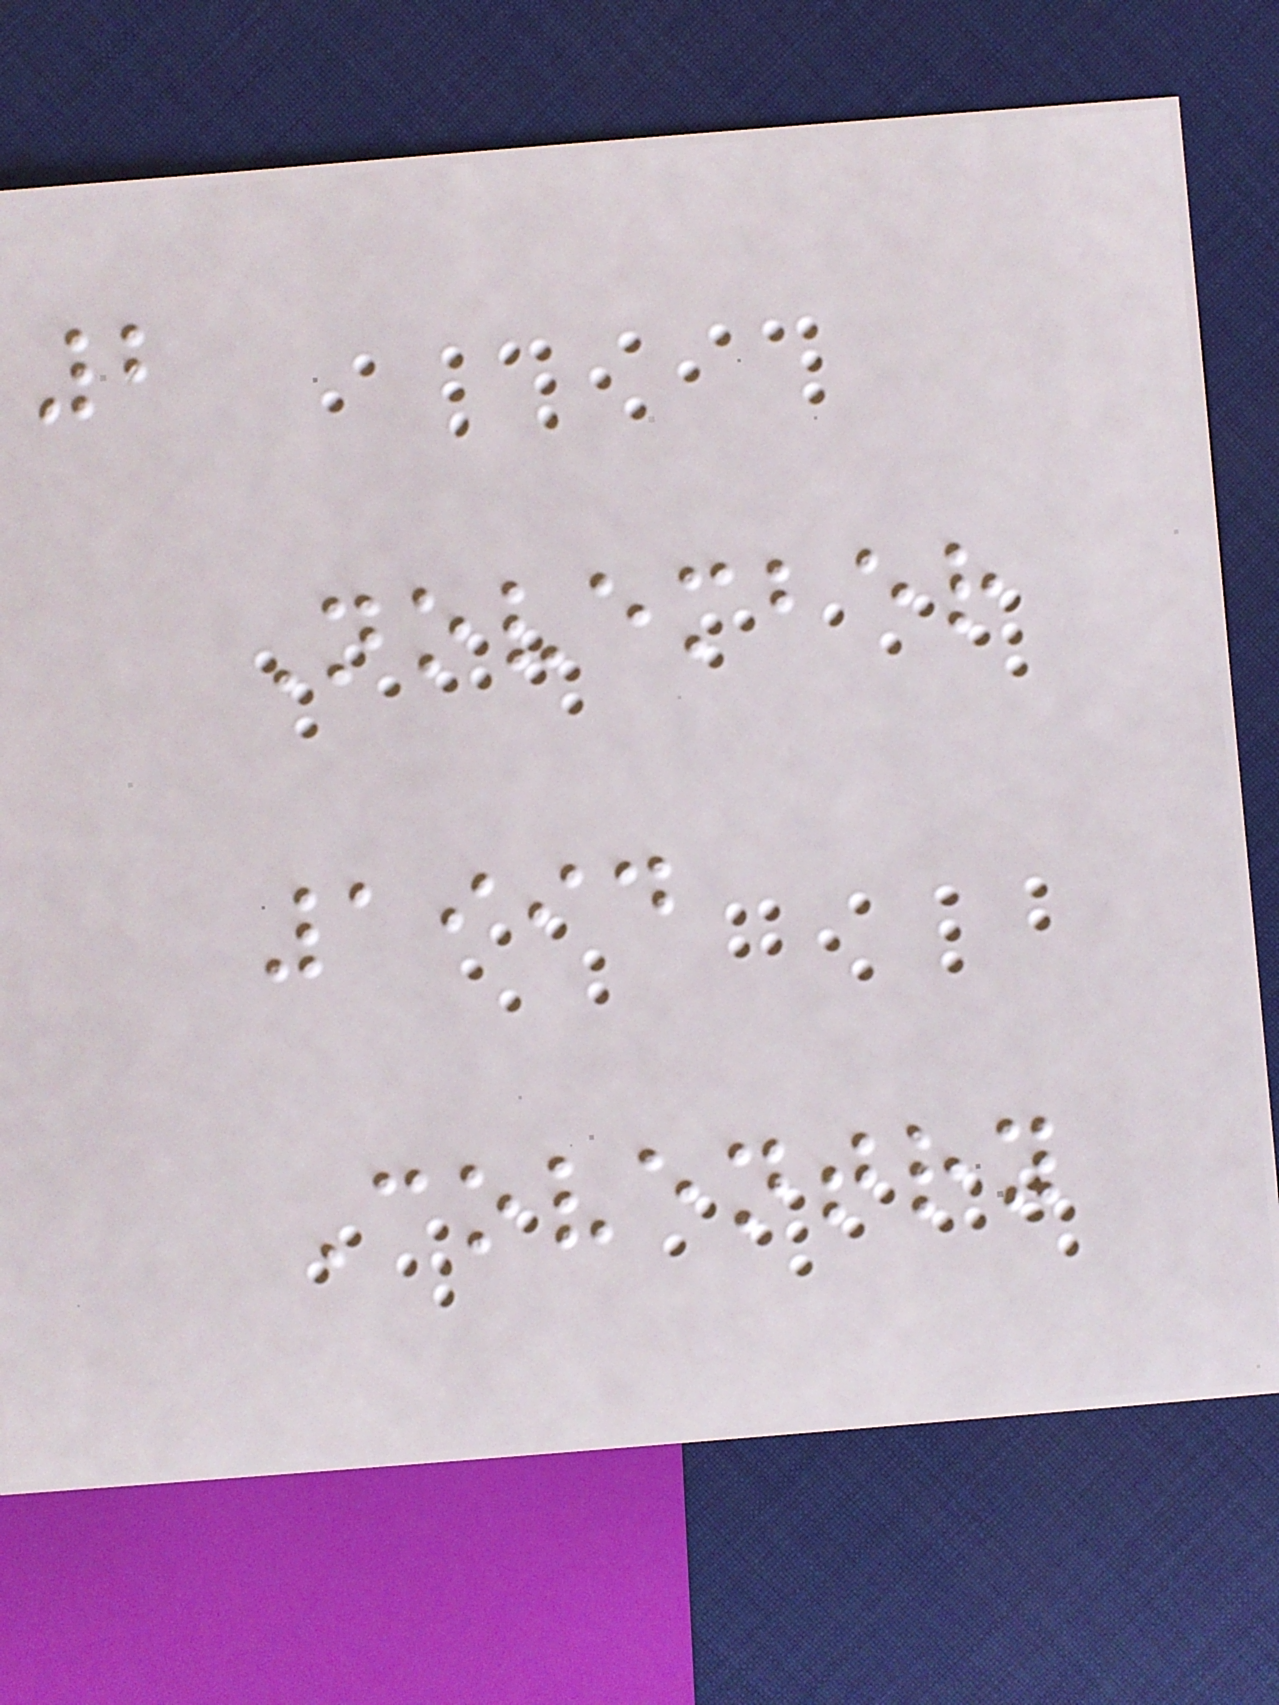2
November
1994
Coventry
